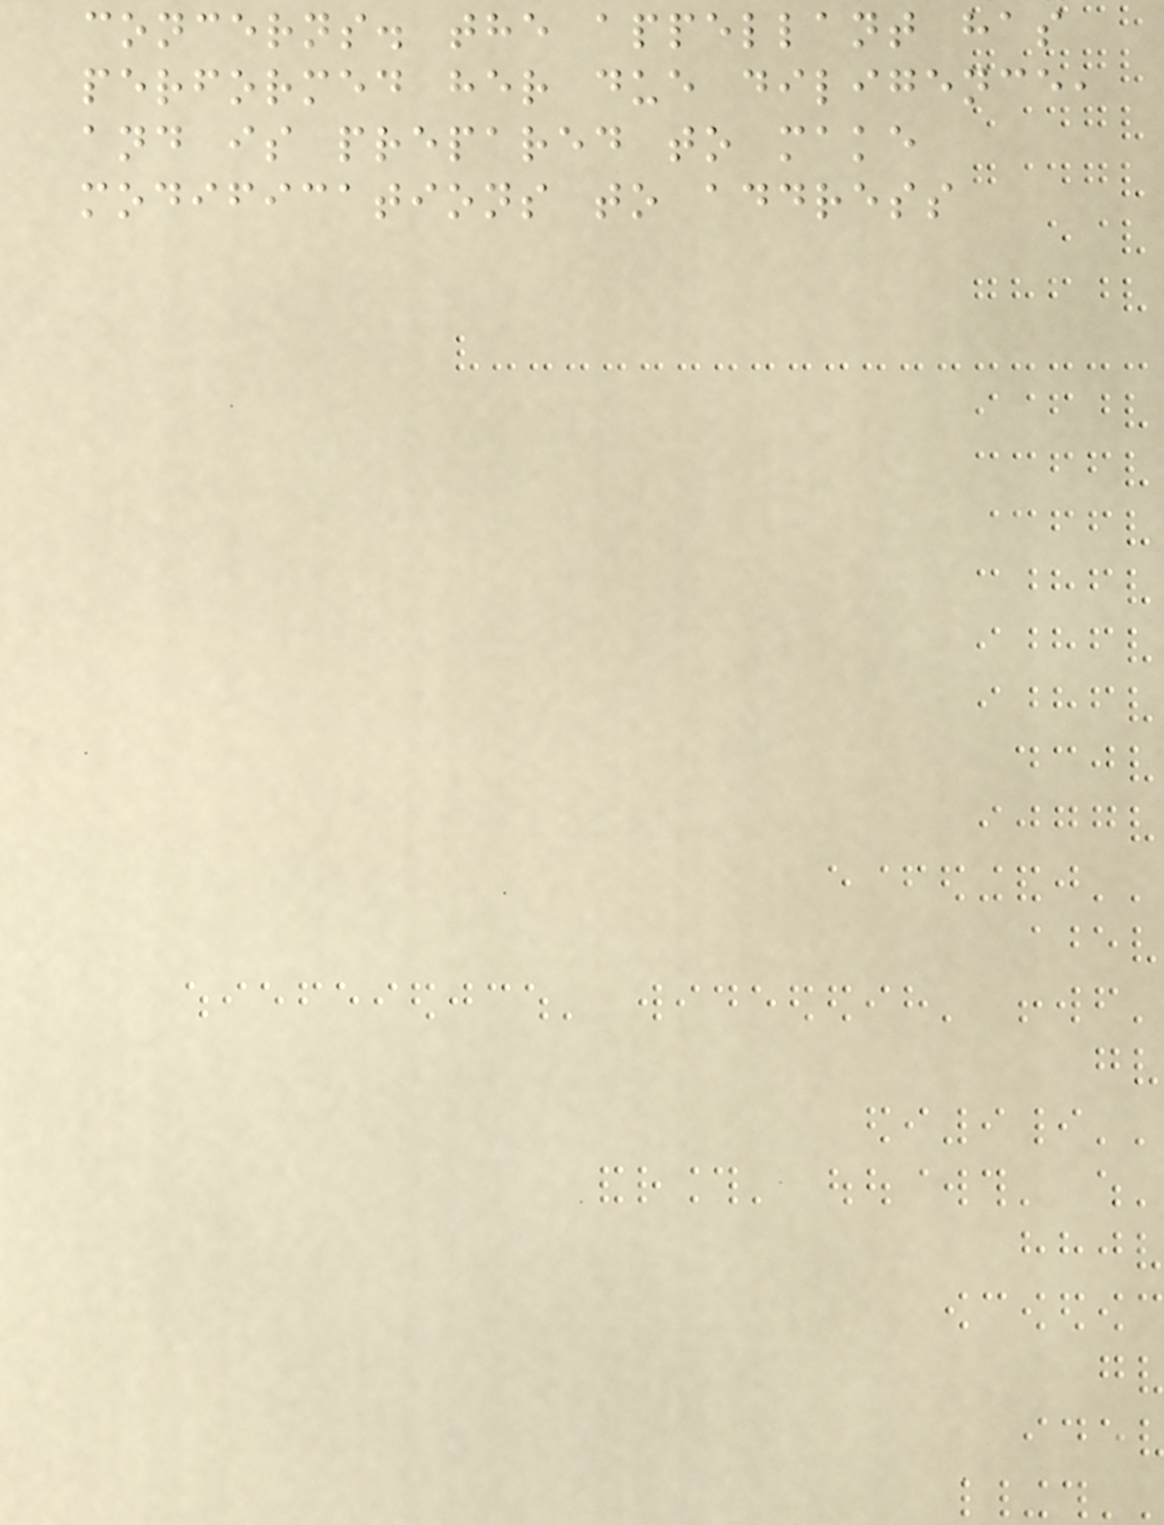concerns. the appellant has
performed her due diligence,
and is prepared to make
modifications to address
